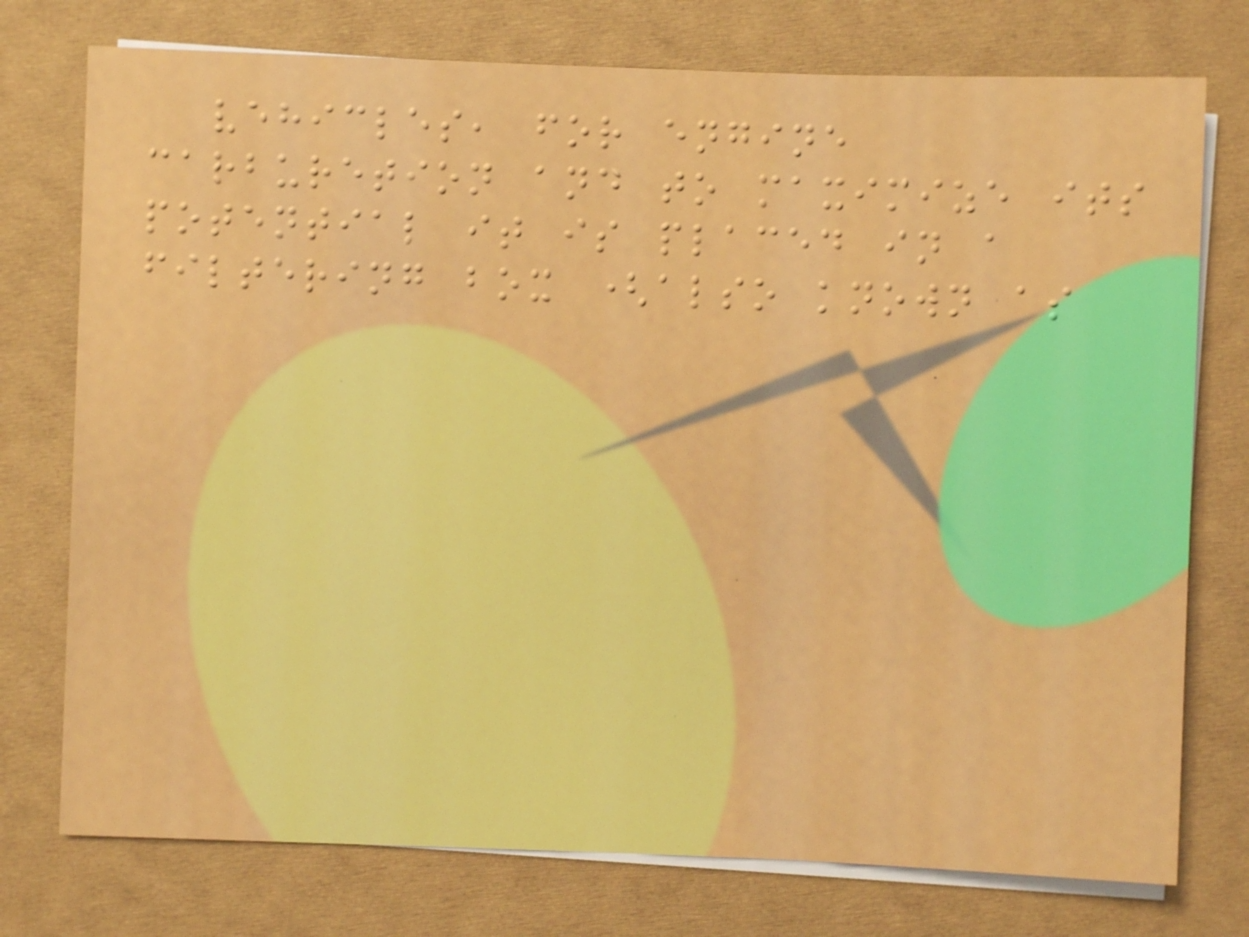vehicles, for engine
carburetion and to maximize its
potential it is placed in a
filtering box (also known as
